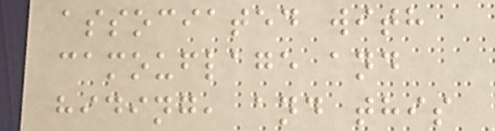associated with
camouflage and
hiding, and this
